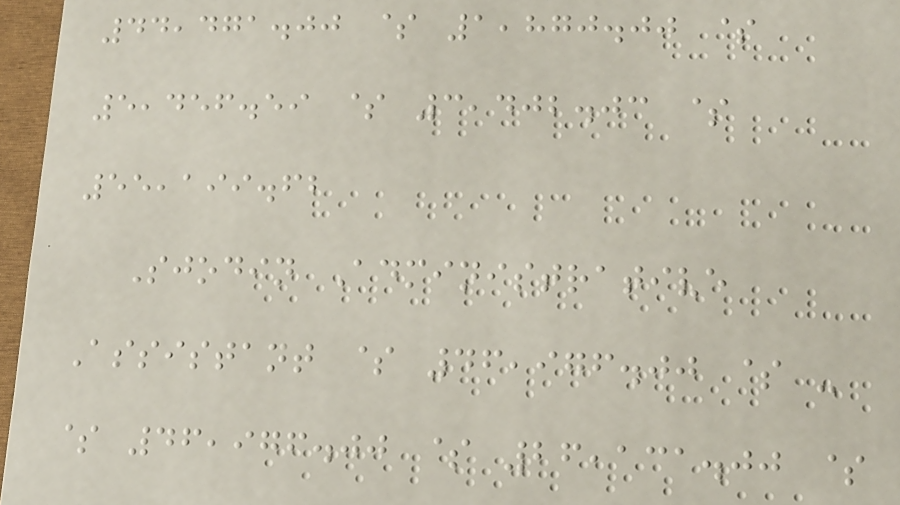44,471.00 $ 1,870.00 $
5,456.59 $ 3,402.03 $
55,199.62
Sjodin Administrative
Assistant $ 46,976.00 $ -
$ 46,976.00 $ 26,131.00 $
